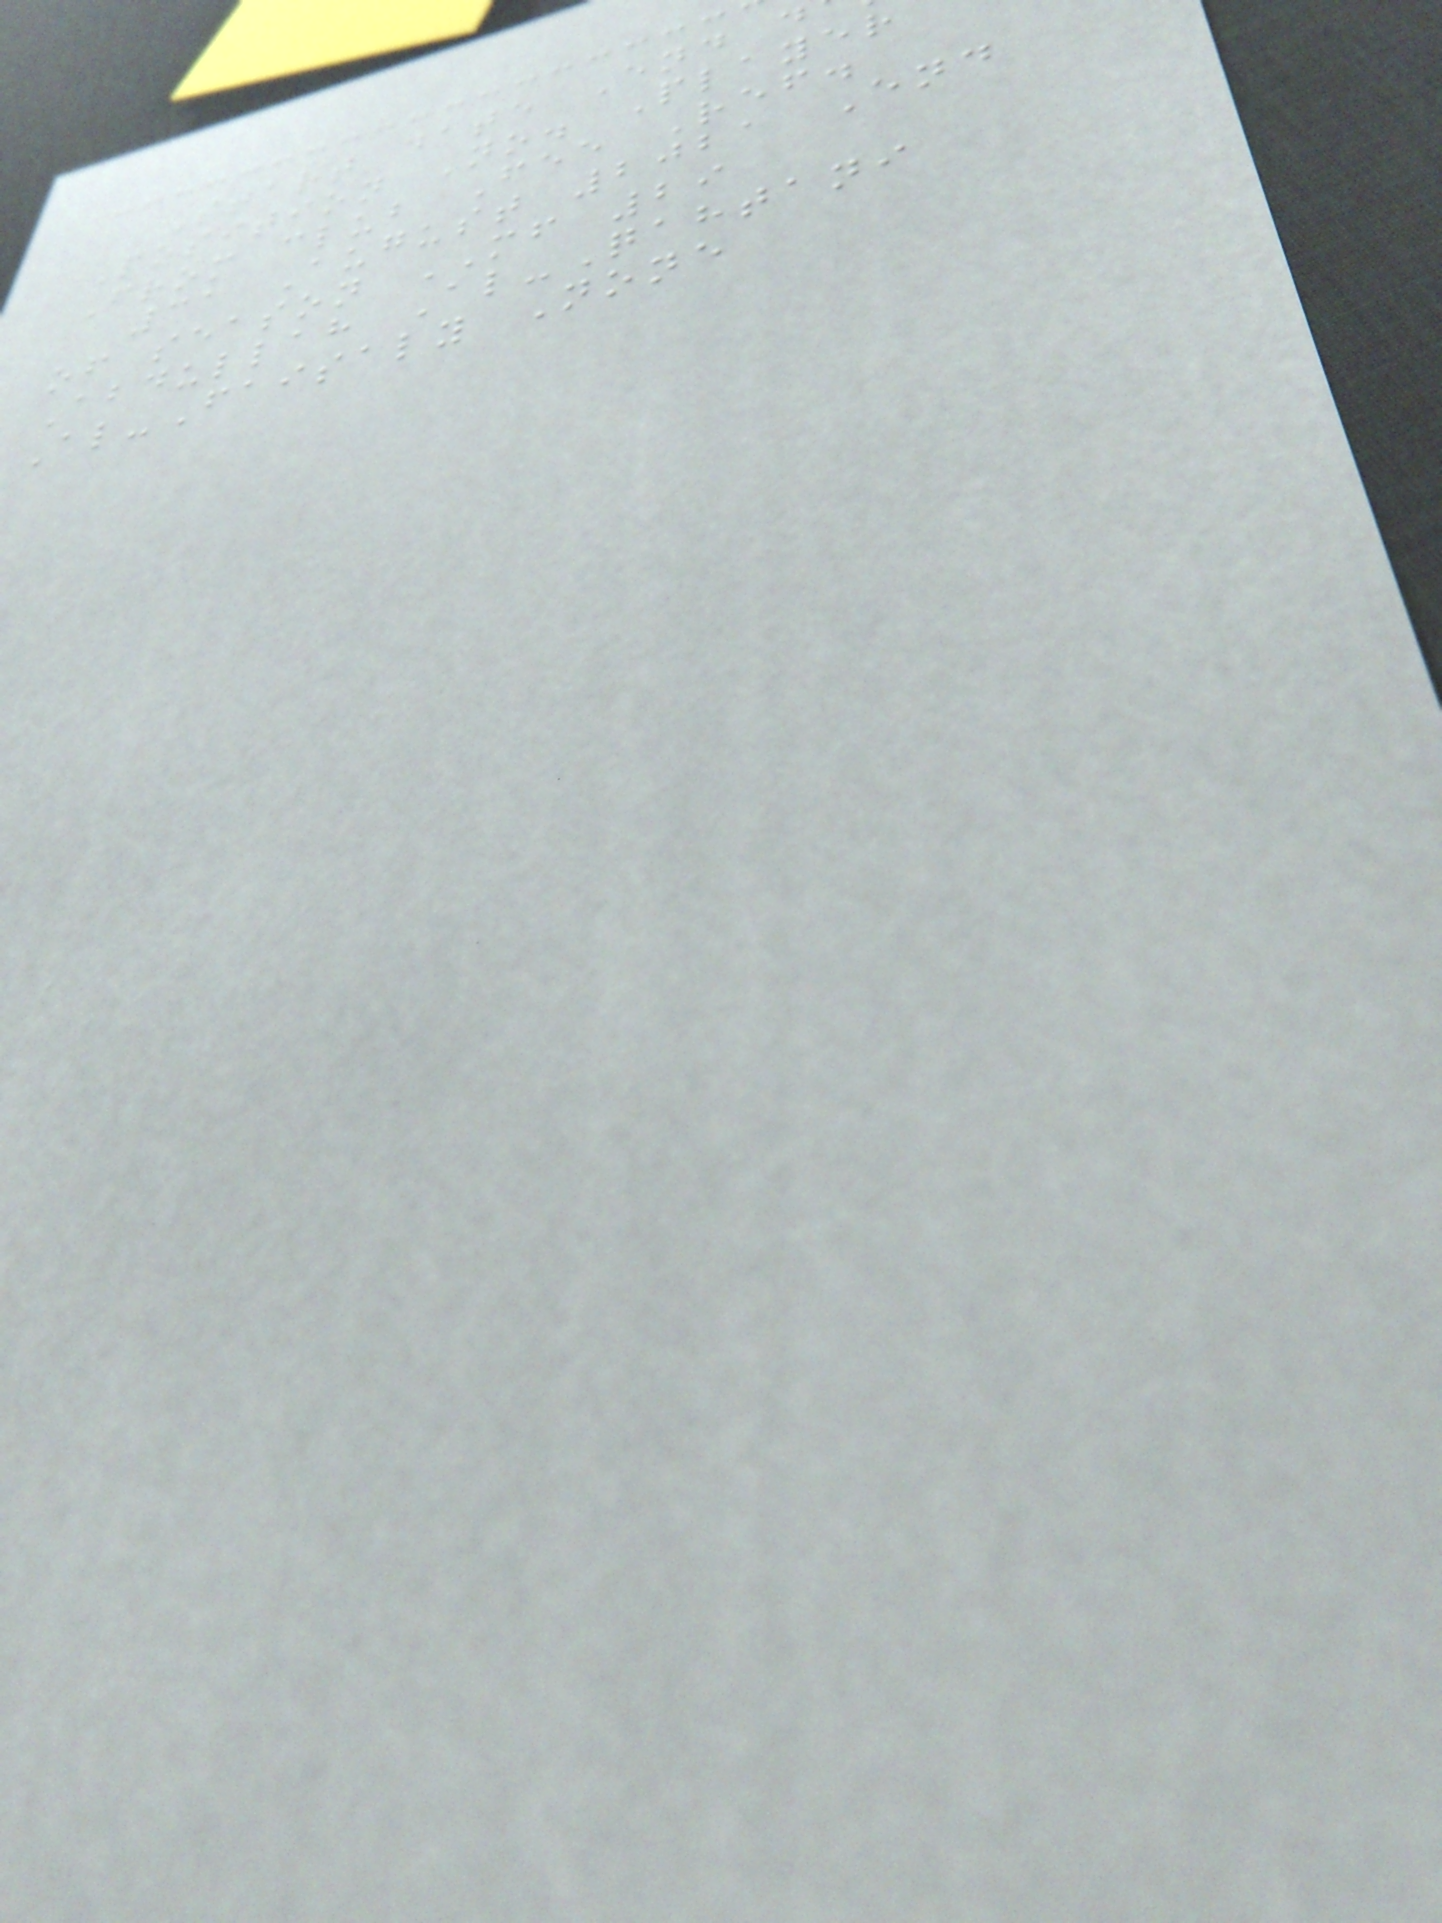Start date End d
Position No. Player
From club Fee Ref.
31 August 2021 End
of season MF 29
Abdullah Al-Qahtani
Al-Faisaly None
